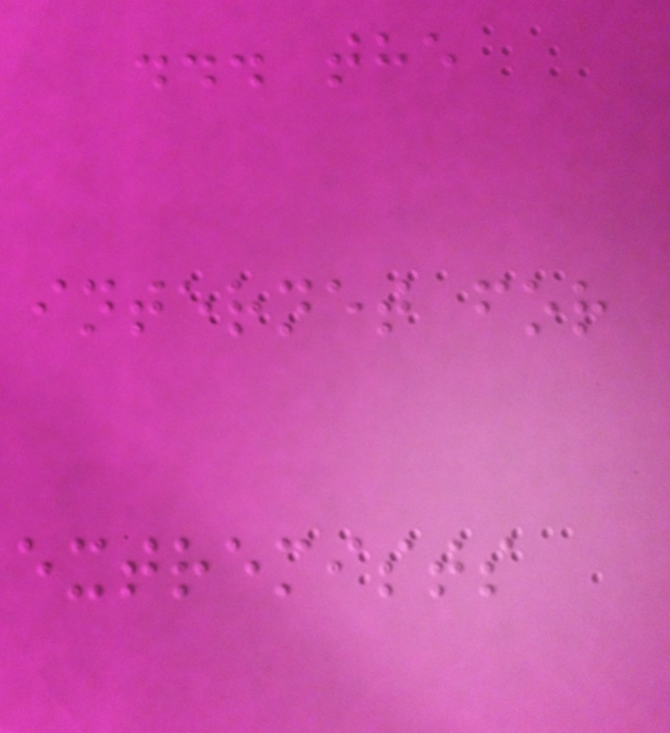... the
internet for
extremists
